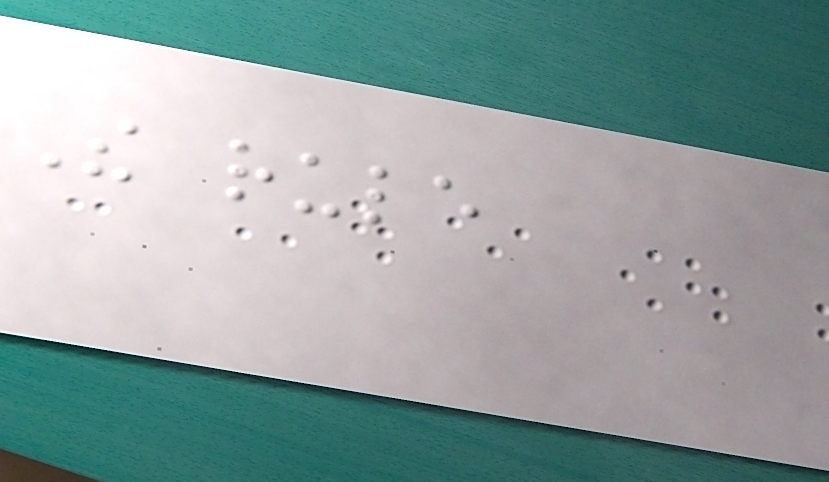The rule
